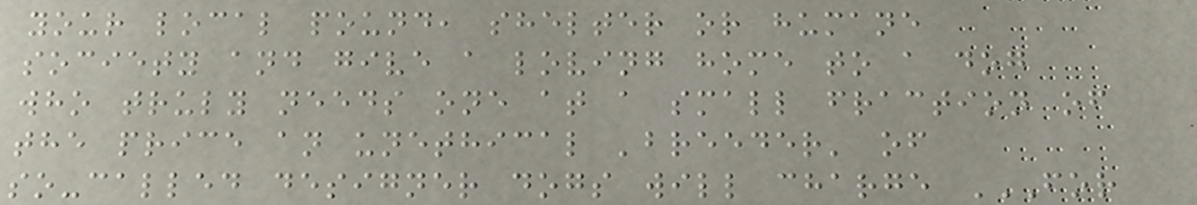your local pound, shelter or humane
society and give a loving home to a dog
who truly needs one at a small fraction of
the price an unethical 'breeder' of
so-called designer dogs will charge FOR
